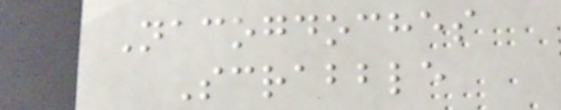Nacogdoches
Scrabble
